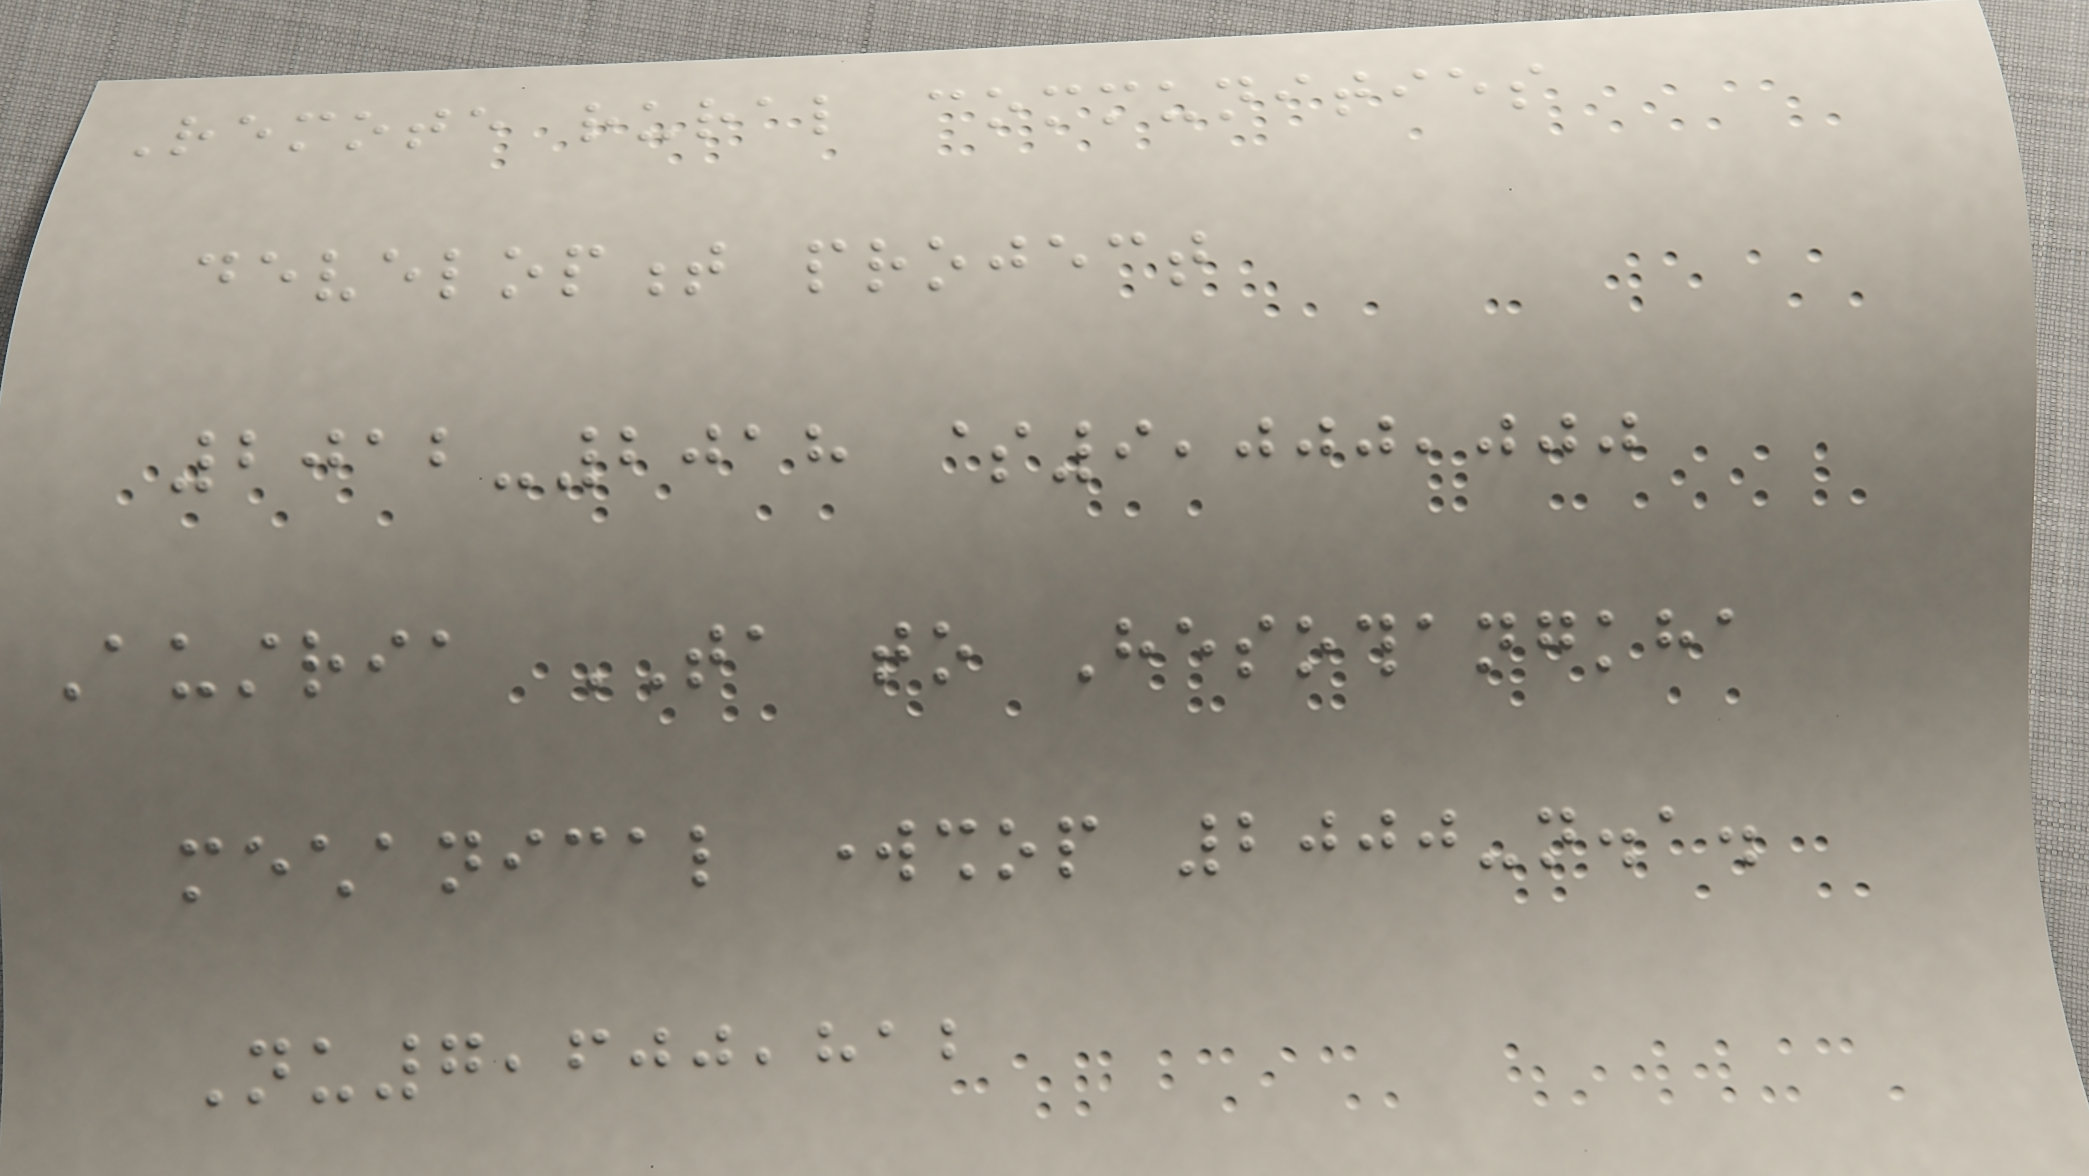Remote rural communities
development project
2012-2018 $9,000,000
Austria TA to Hesothangkha
mechanical workshop 2000-n.a.
Nu7,600,812
